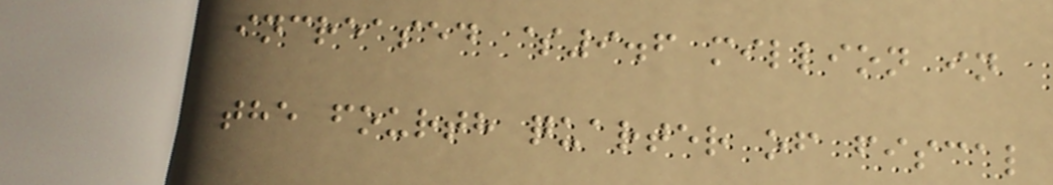increased $9.6 million in
the fourth quarter of fiscal
